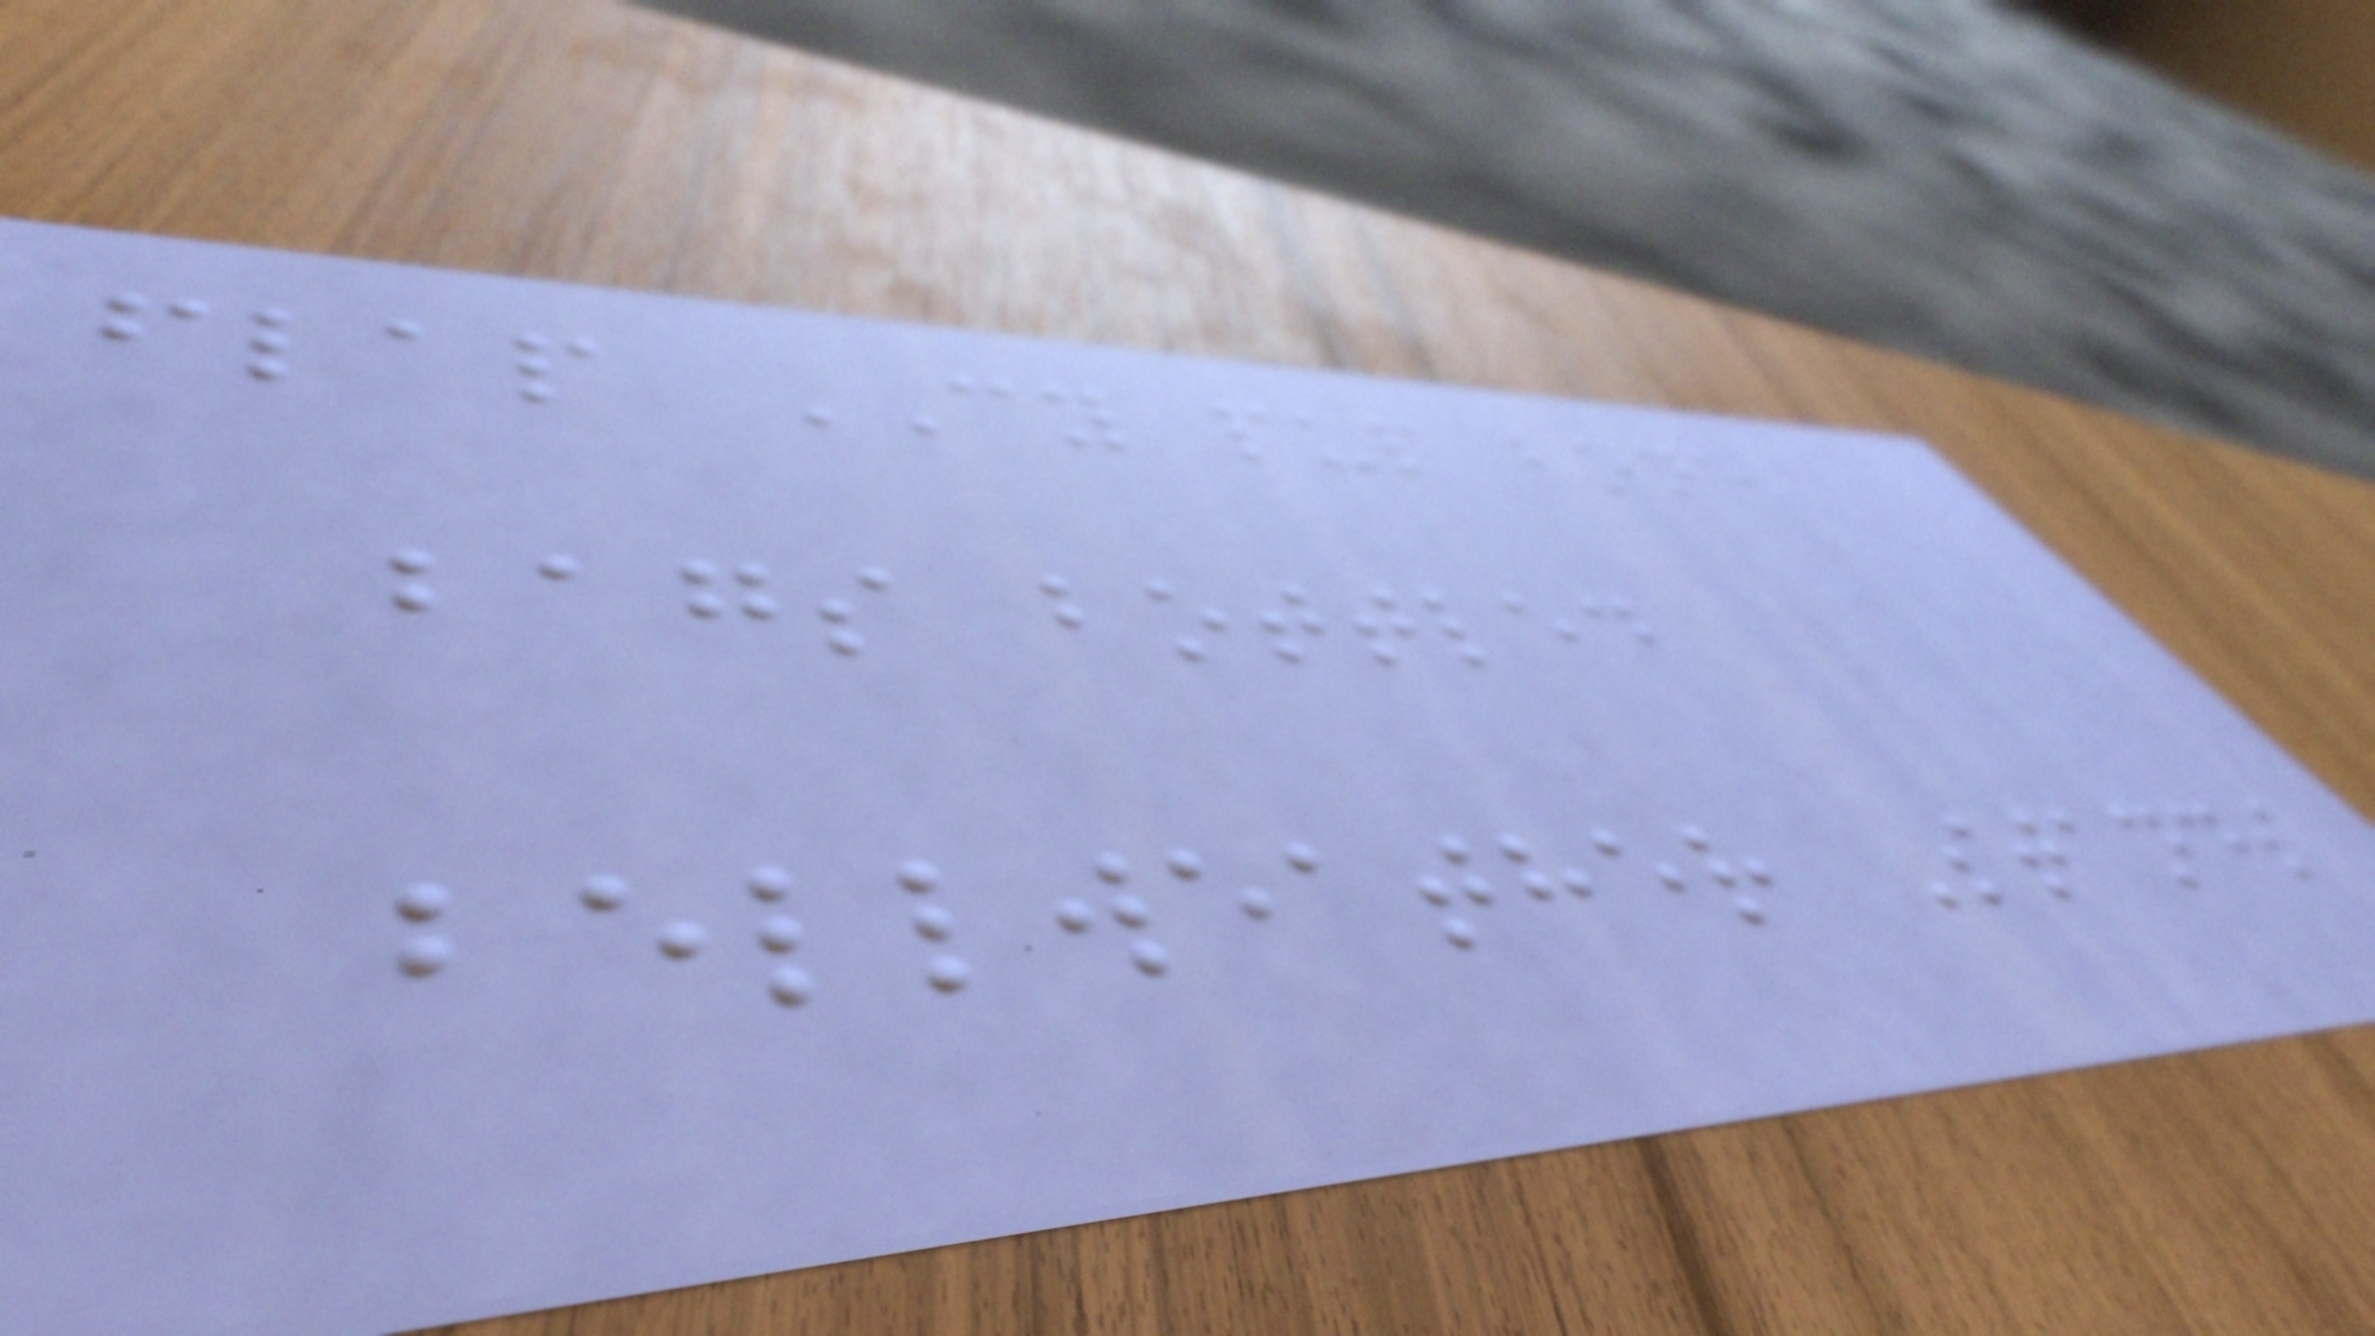flap CY pup bone
bags bottled
bellweather Stands
